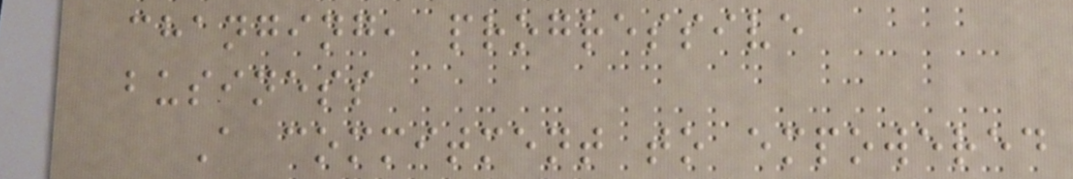changing, progressive
business
A commitment to empowered
